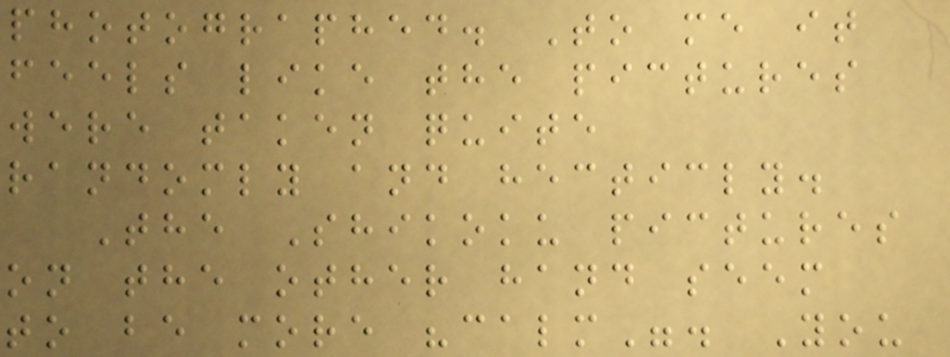photographed. To me it
feels like the pictures
were taken quite
randomly and hecticly.
The Shikoku pictures
on the other hand seem
to be more "calm". You
